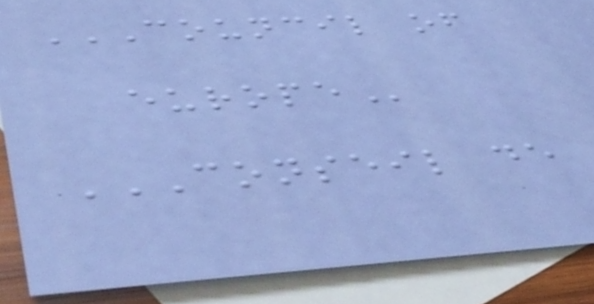COUNCIL OF
EUROPE
CONSEIL DE
